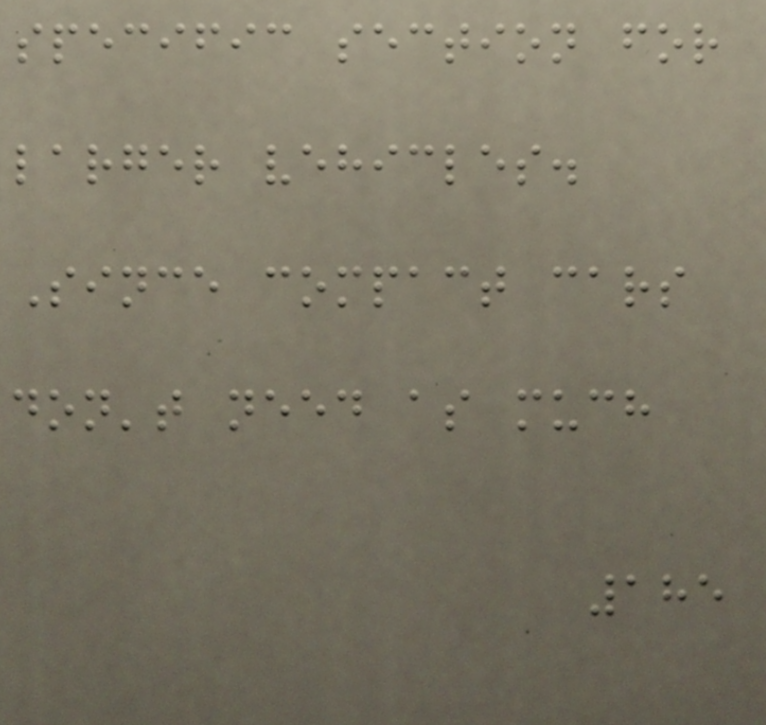specific section for
larger vehicles.
Since compact cars
don't need as much
185
